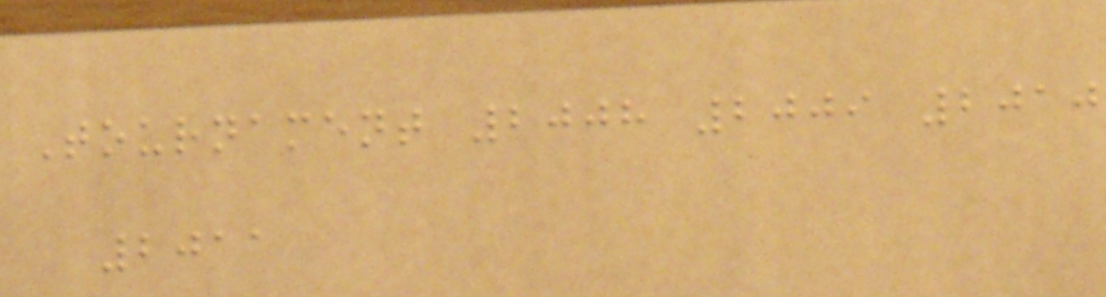Tournament 2008 2009 2010
2011
